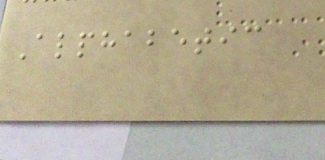Alphabetic
